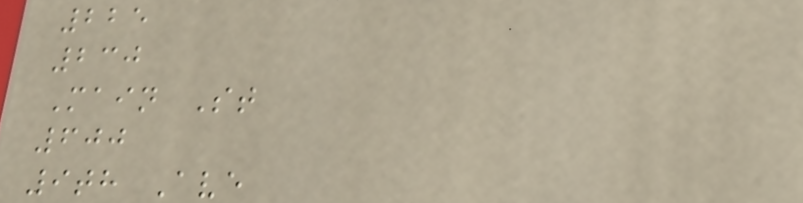225
230
Main St
600
9th Ave
